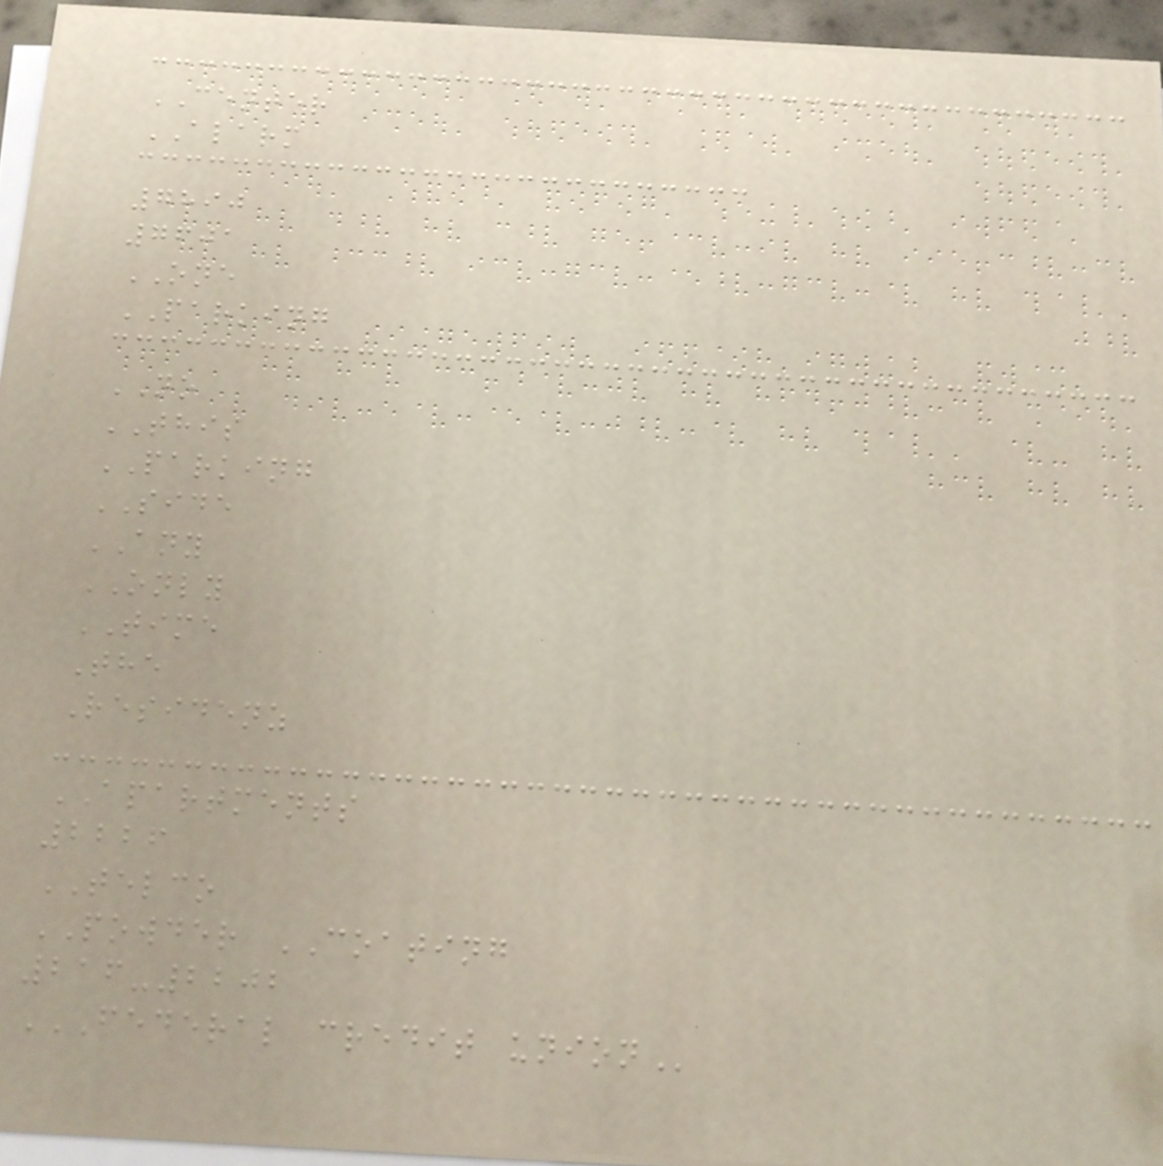CENTER
ALARM
7890
7601
ONE
PARKING
NO
THIS
PARKING
SIDE
ANY
ONLY
TIME
The
Residenz
APARTMENTS
2226
TELCO
POWDER COATING
216-2202
FEDERAL CREDIT UNION
